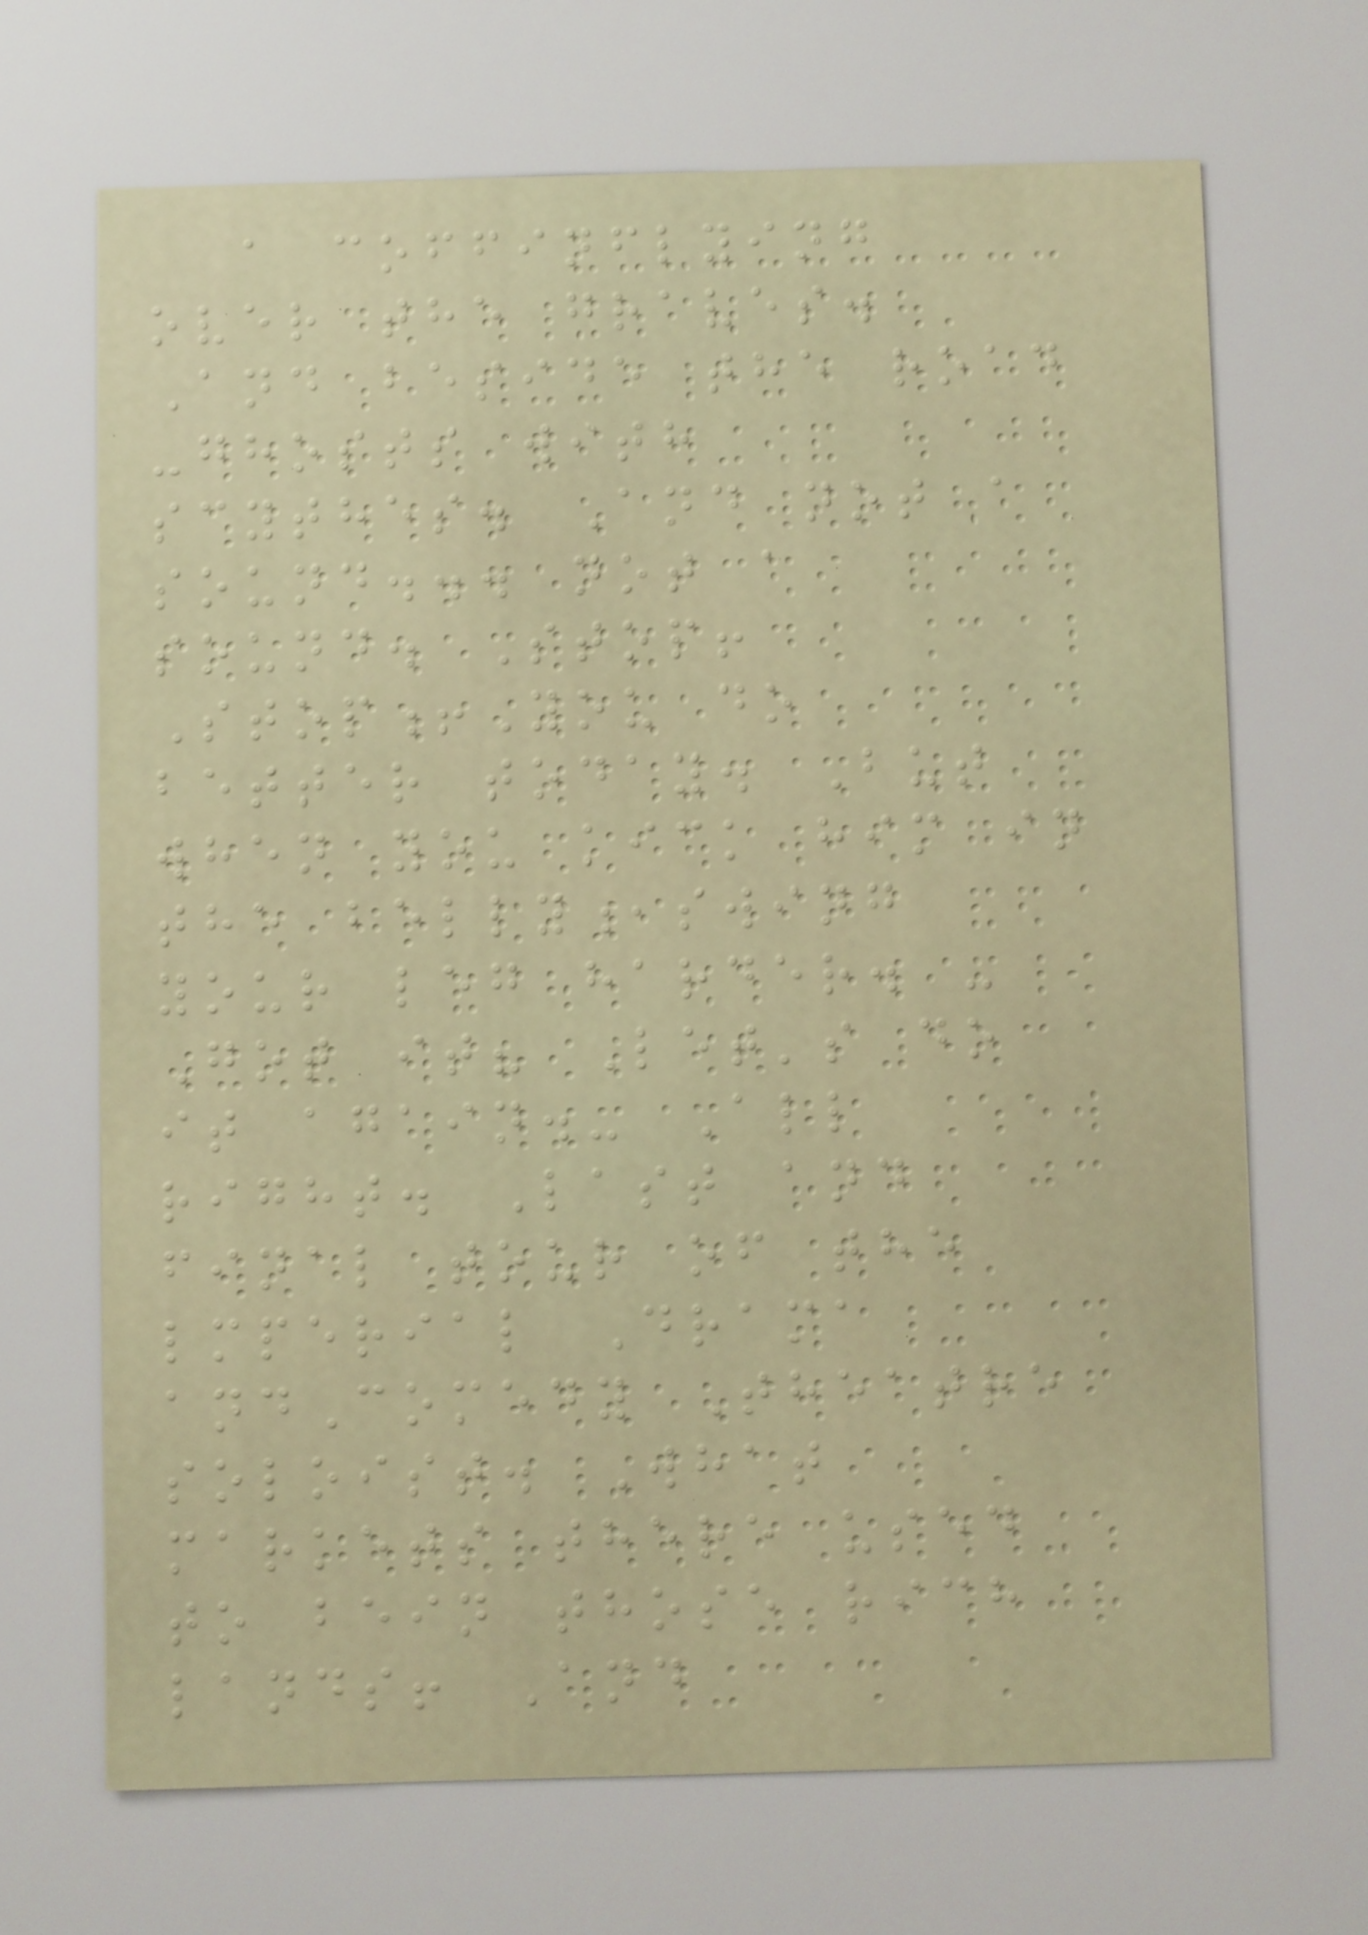a coffinflying
over the graves.
And beside the road
-ghosts with
scythes. And not a
sound... not a
sound. Stop!
Stop!You do
better today. But
when you kick him in
the belly,swing
your leg harder. -
Got it? Let's do
it again.- All
right. Last and
final tour of the
lmperial Drama
andComedy Theatre
soloist. What
markets there used
to bein those rich
lands! And
